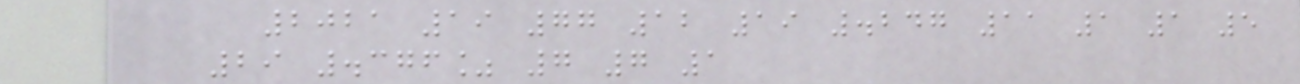2021 19 77 12 19 .247 11 1 1 5
29 .376% 7 7 1
